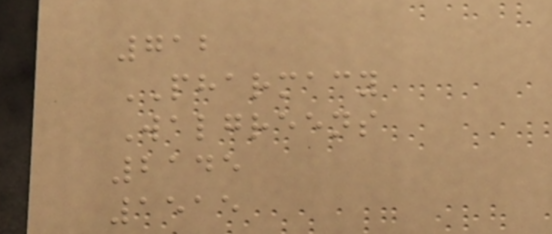712
PHARMACY
Walgreens
2145
1515
